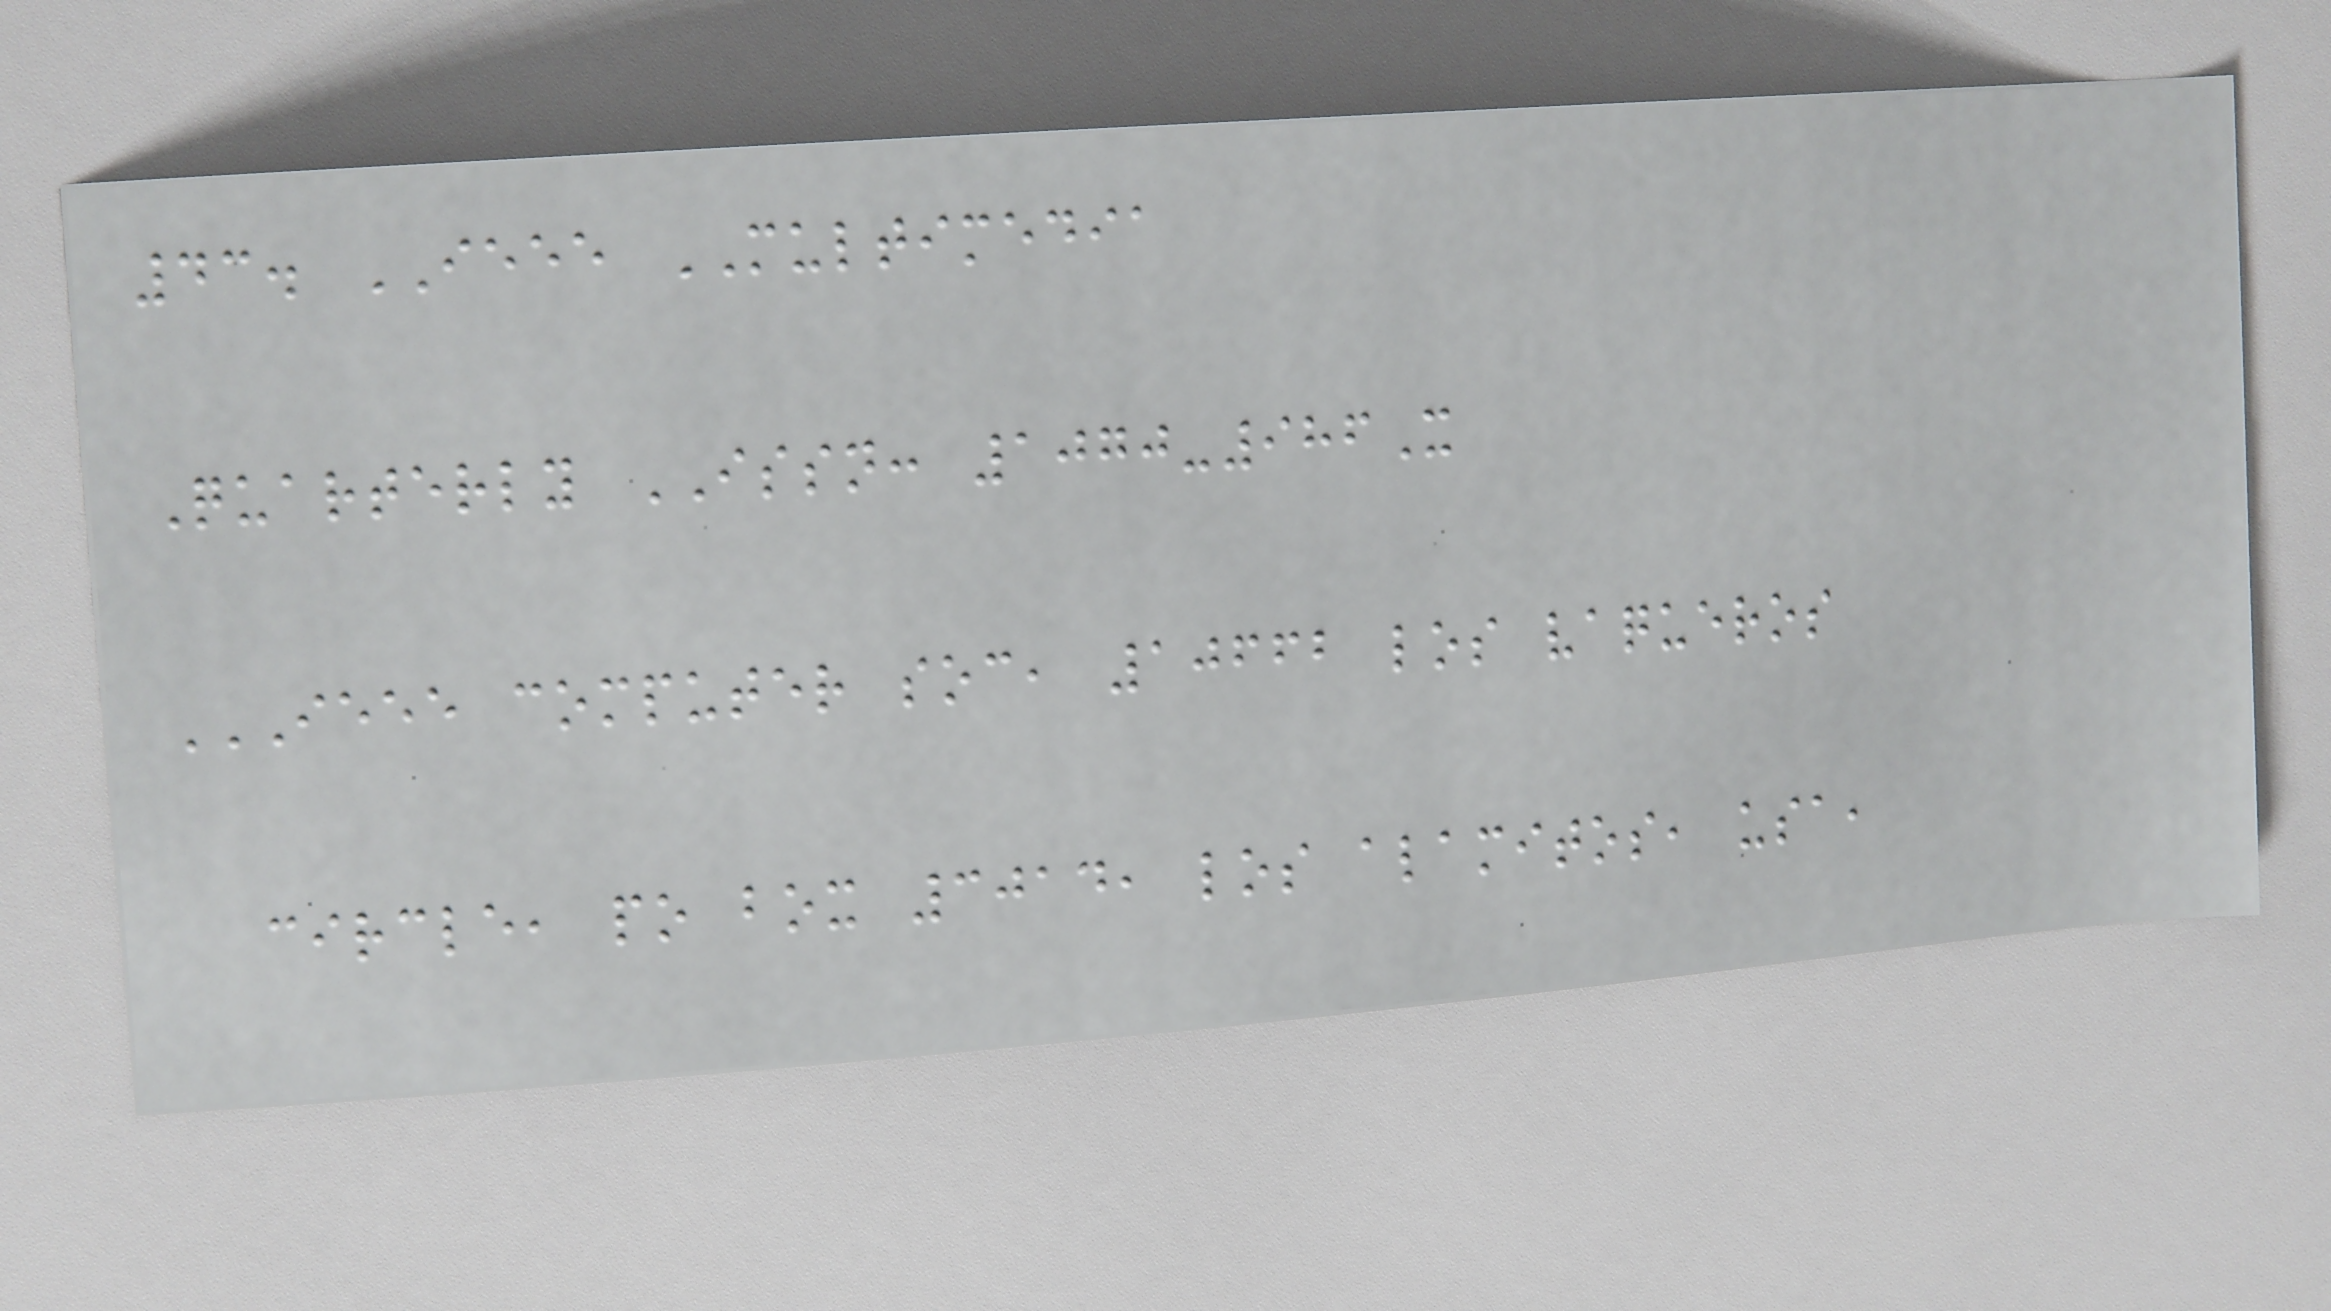43. IEEE MULTIMEDIA
Quarterly ISSN: 1070-986X
IEEE COMPUTER SOC, 10662 LOS VAQUEROS
CIRCLE, PO BOX 3014, LOS ALAMITOS, USA,
